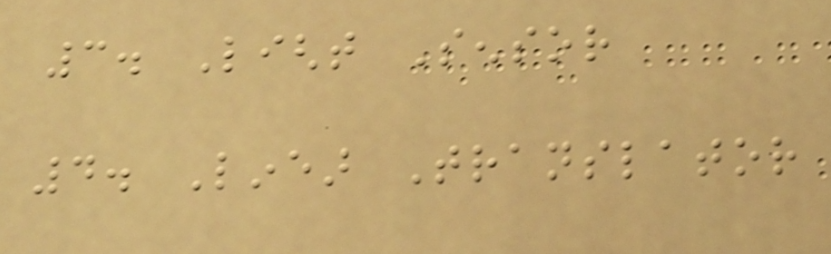3. Light Sensor
4. Linear Translator
